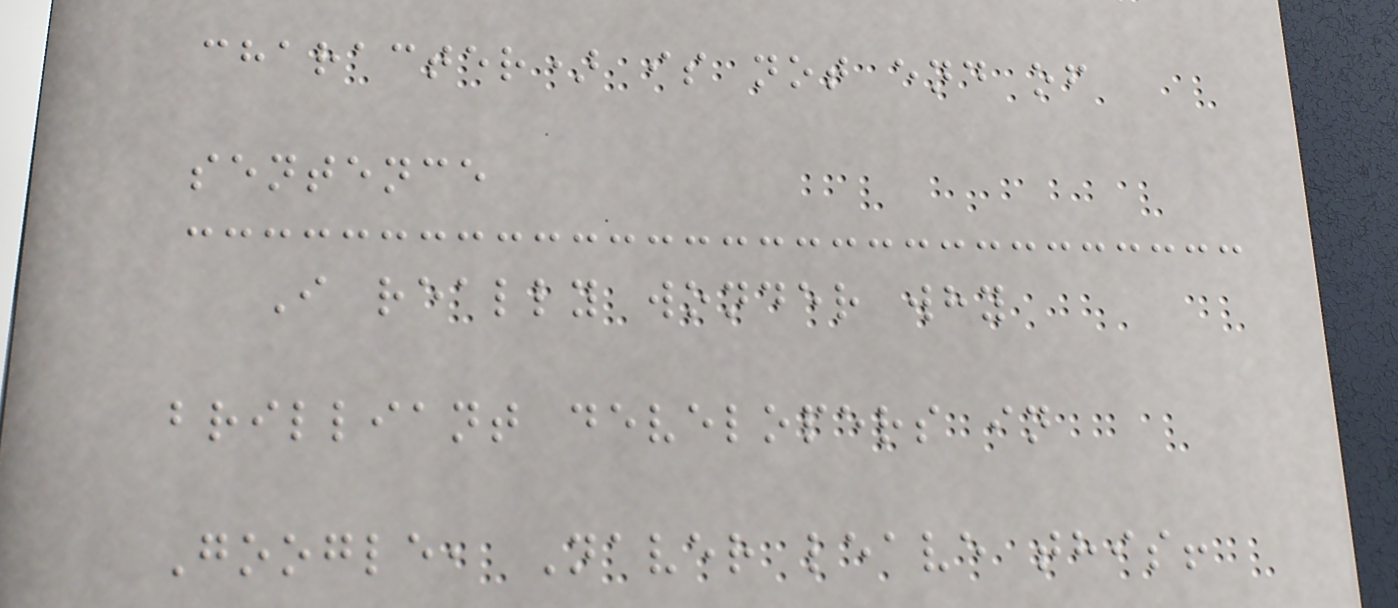character) is not end of
sentence
I really wonder why
brilliant developers in
Google, Naver leave this!
